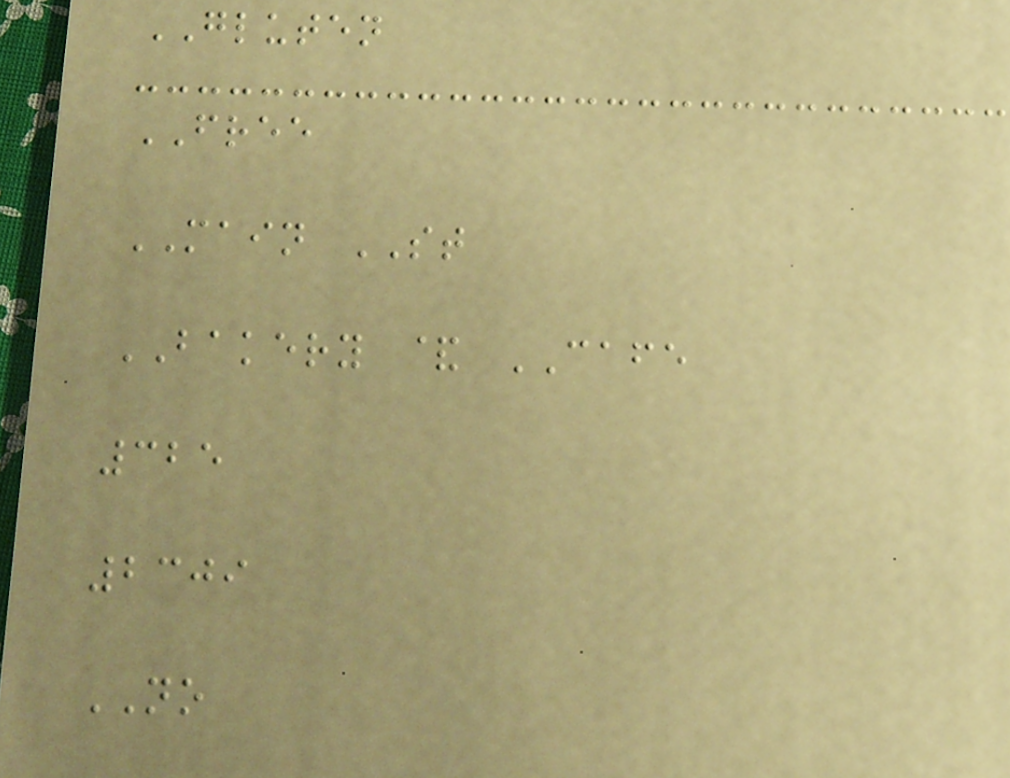GLUTEN
FREE
MAIN ST
BAKERY & CAFE
325
2309
NO
